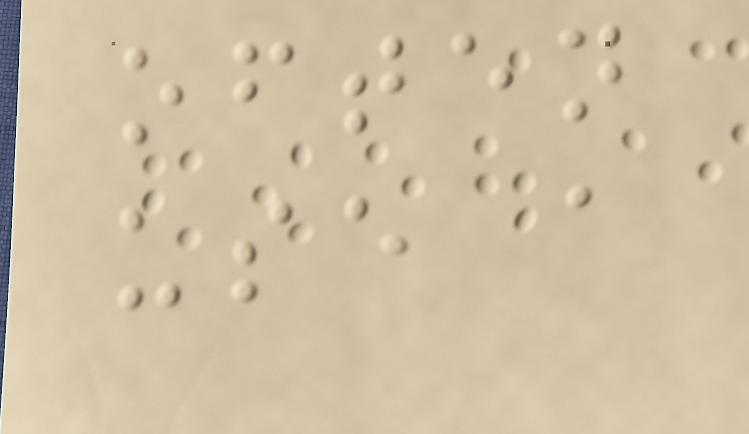often
use a
